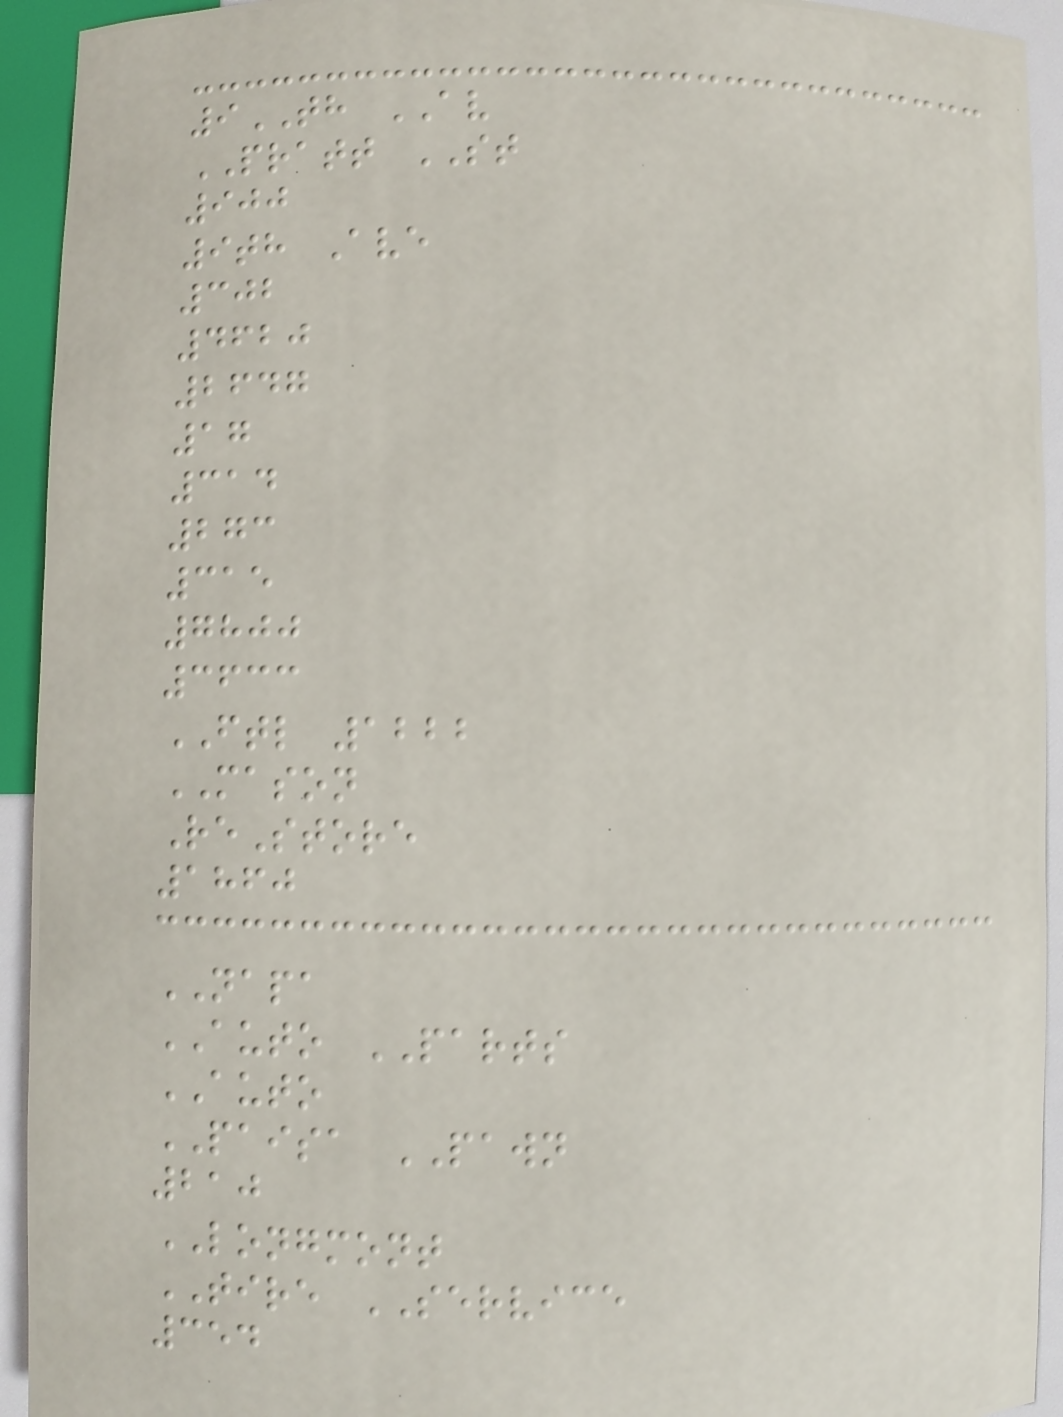9TH AV
PRATT ST
900
9th Ave
302
4620
2647
17
314
273
315
7800
3633
FTL 1222
MASON
ReStore
1860
NAPA
AUTO PARTS
AUTO
PAISA PAWN
210
LONGMONT
TIRE SERVICE
354
